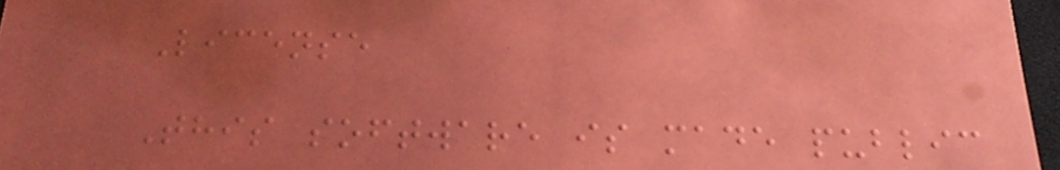License
This software is made public
